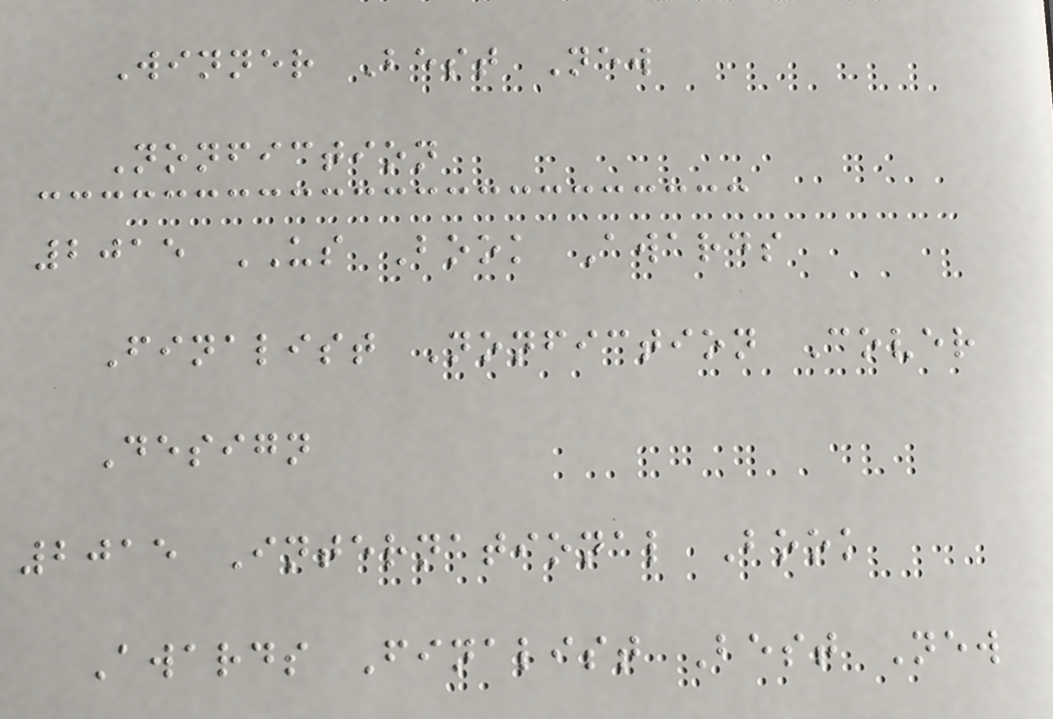Winner Best New
Nonfiction
2015 US Book Awards
Finalist Nonfiction Cover
Design
2015 International Book
Awards Finalist Best New
